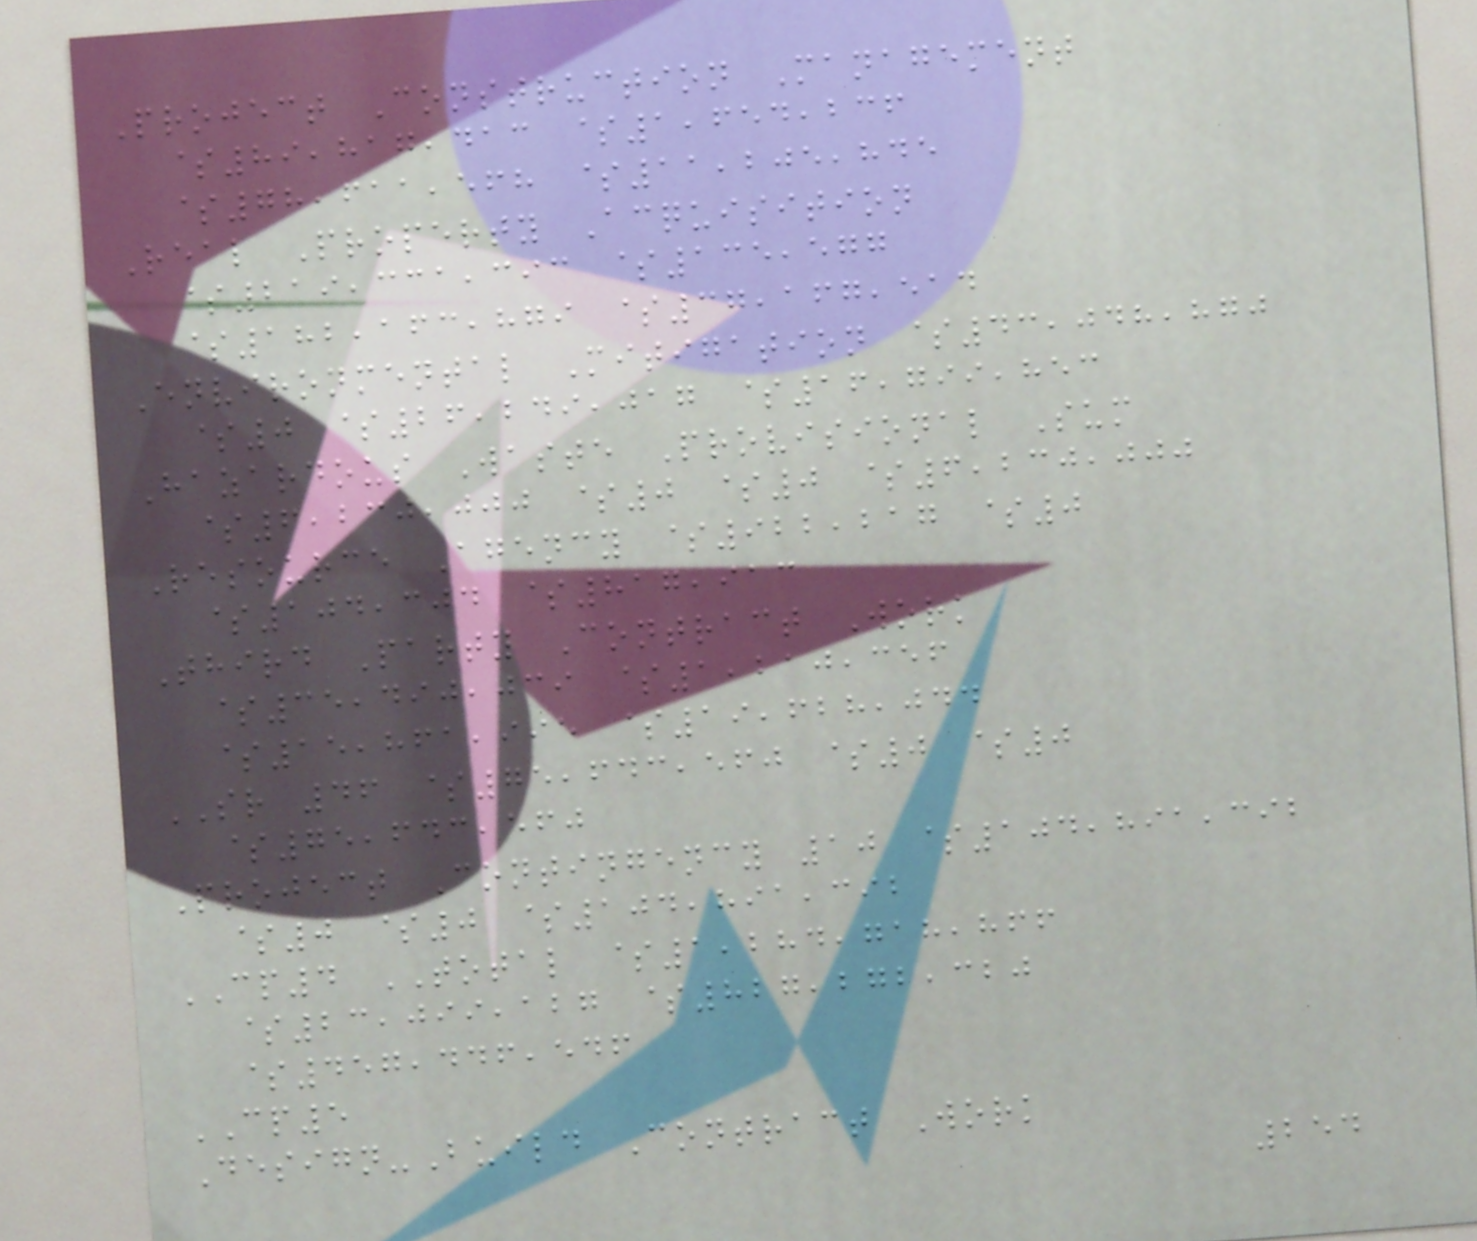Project Construction Management
$89,817,413 $1,654,236
$78,611,568 $11,205,845
Real Property Acquisition
$219,331,393 $135,577
$182,163,879 $37,167,514
Environmental Mitigation $43,048,870
$0 $26,249,017 $16,799,853
Hazardous Waste Provisional Sum
$6,230,000 $0 $0 $6,230,000
Resource Agency $922,217 $0
$104,304 $817,913
Third Party Contract Work
$35,490,039 $1,210,356
$15,861,995 $19,628,044
SR 46 $75,643,560 $0 $0
$75,643,560
Project Contingency 10 $104,891,392
$0 $0 $104,891,392
CP4 TOTAL $1,284,718,866
$23,099,127 $827,272,320
$457,446,546
CP5
Design-Build Contract Work
254
